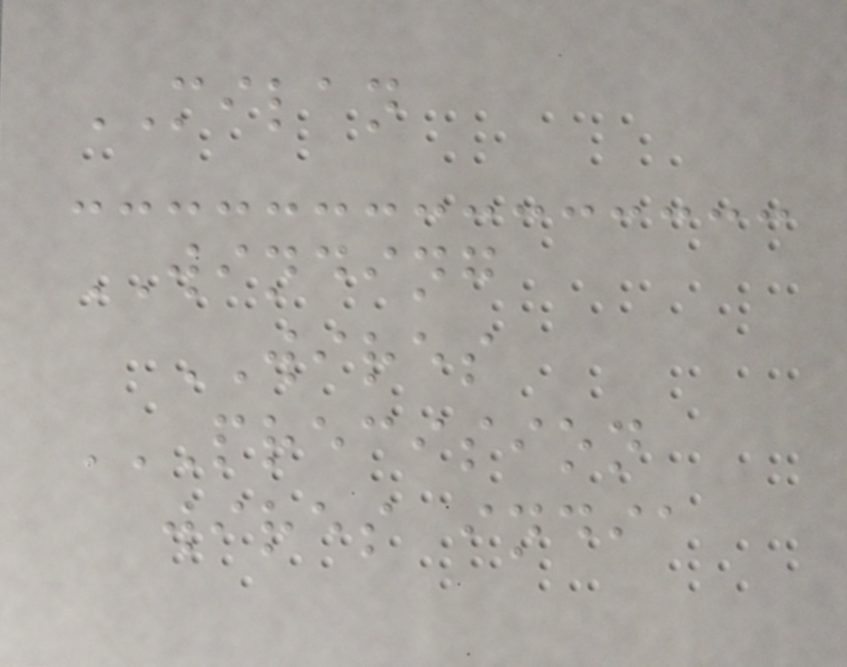MILAN
WINDING
WIRES
PRECISION
WIRES INDIA
